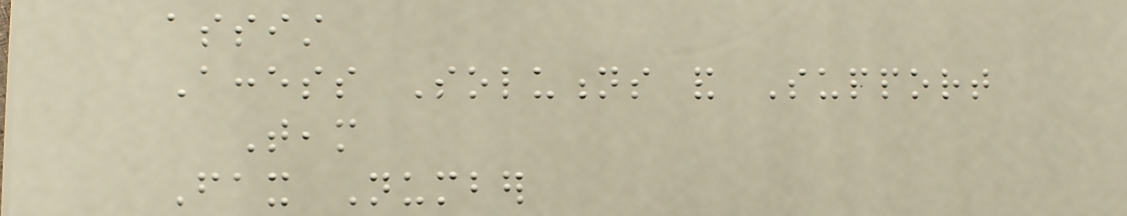assist
Access Solutions and Support
Team
Fax Number
